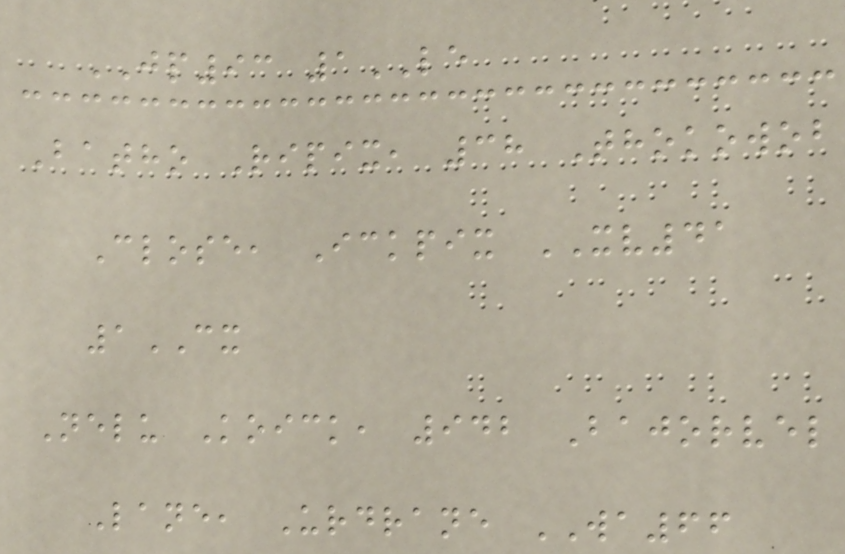JP93 1LE
Batho Ripix, 38 Thokowob
Close, Ickpix XV41
1CX
Nelu Koick, 942 Bajorvel
Lane, Urdrane WA66
